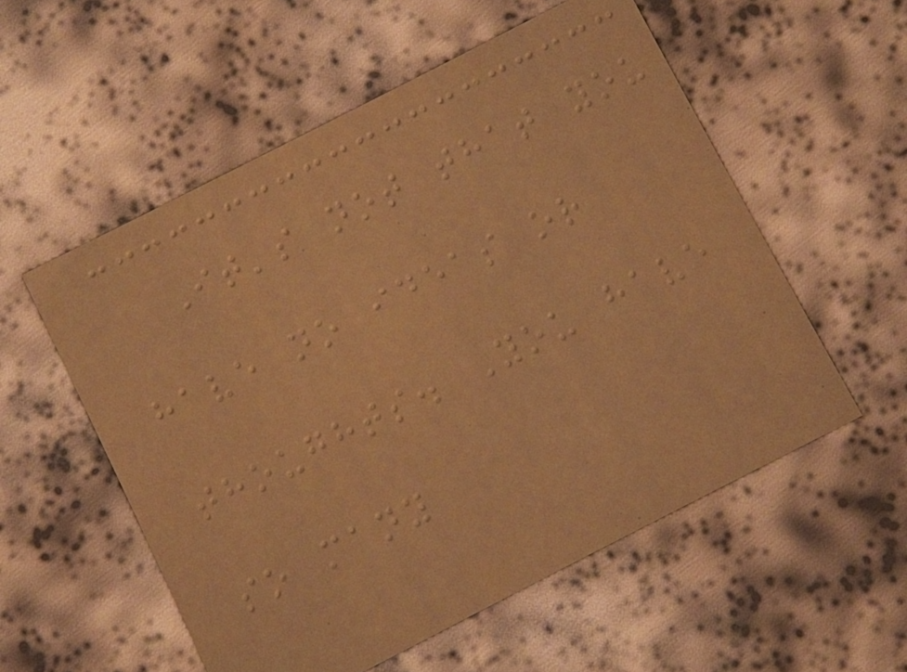It's not that you
have no ideas or
thoughts. You have
so many
